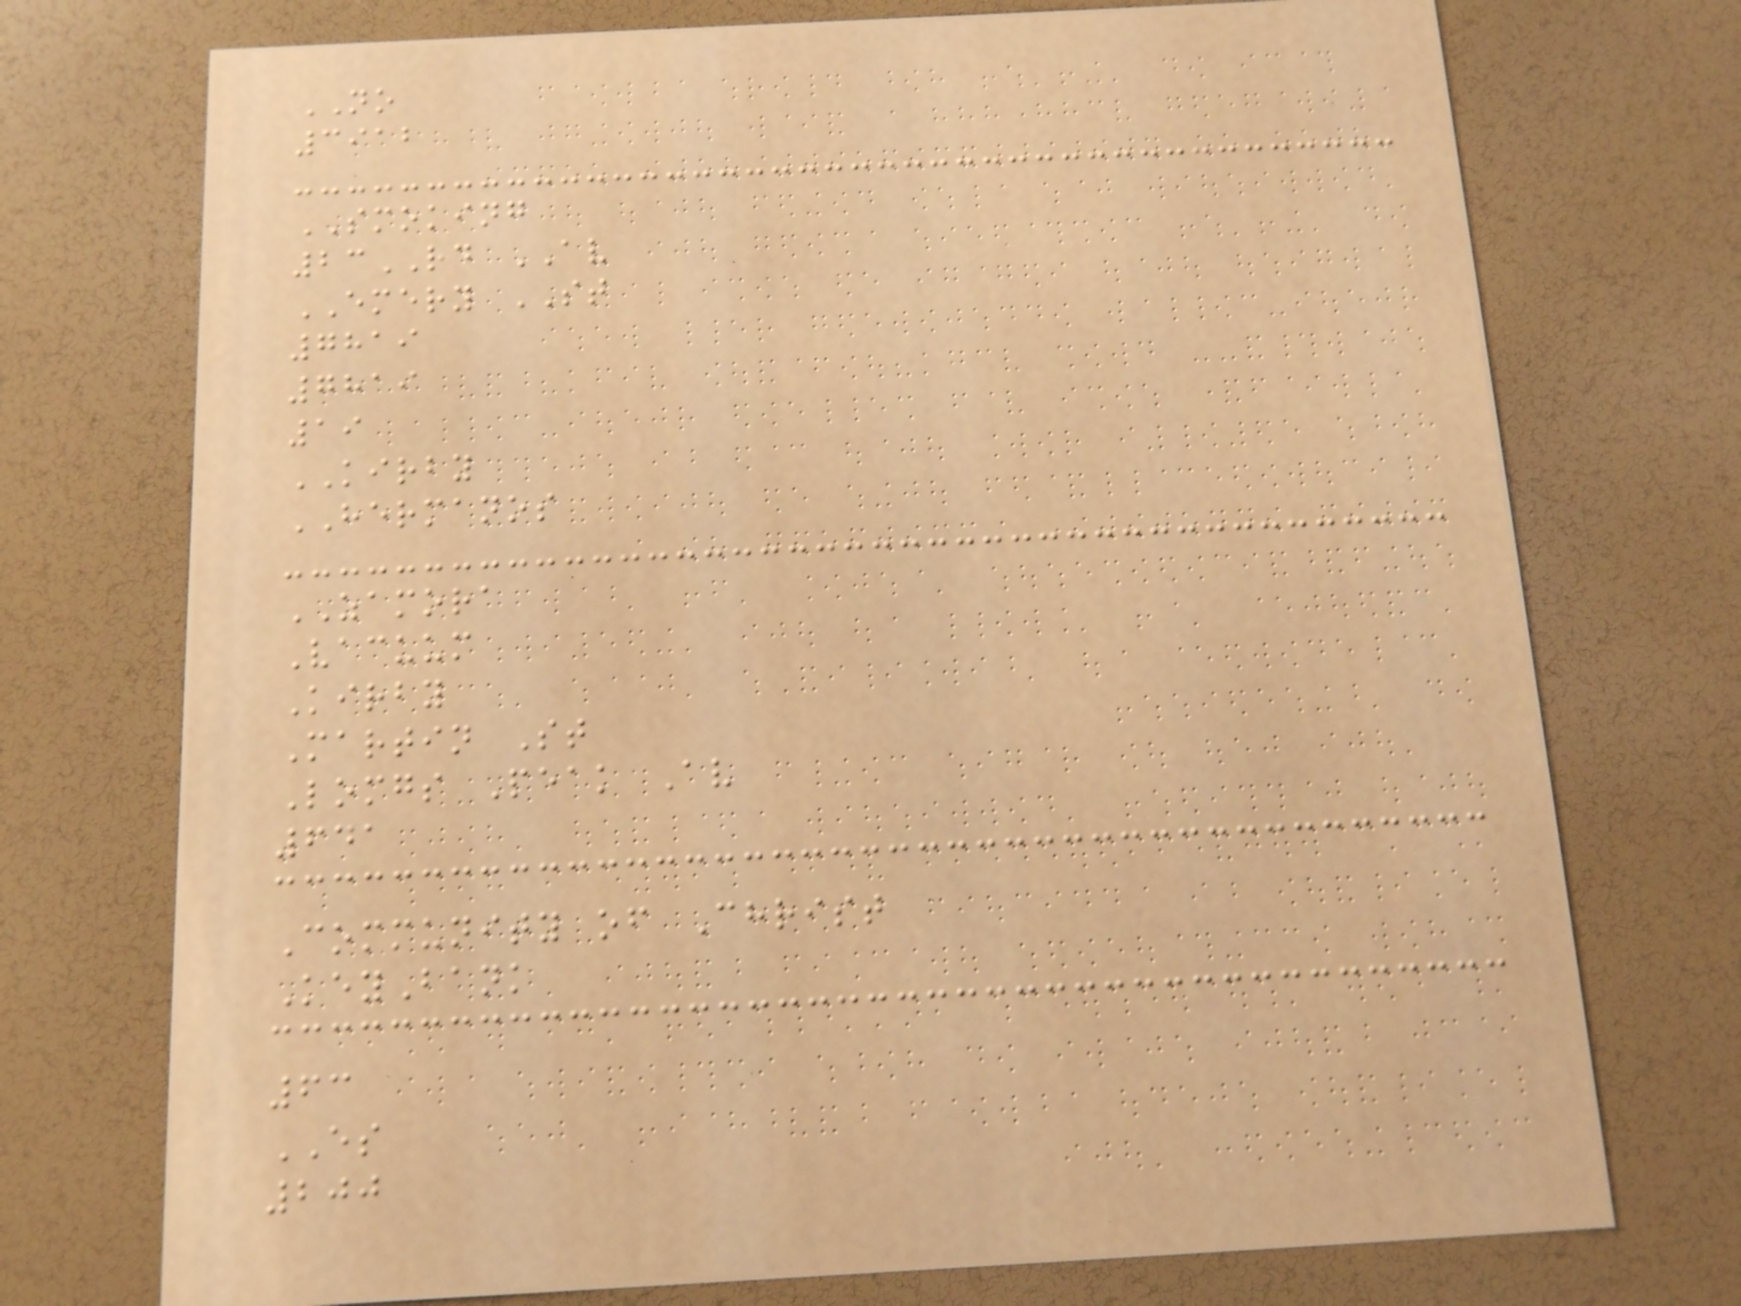NO
3912
SMOKING
23RD AV
EMERY ST
7819
7819
19
KIRBY
HERMANOS
ZAMORA
Vacuum
Kirby
Martin St
Lomgs Peak Av
641
Community of Christ
KeyBank
63
ES
200
